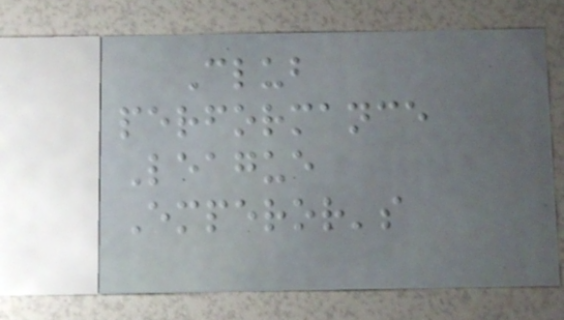Club
performance
League
Emperor's
